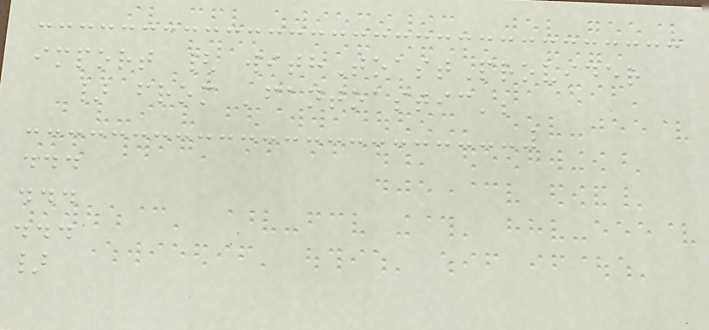import { withToastProvider
} from 'fantoastic';
...
...
...
}
